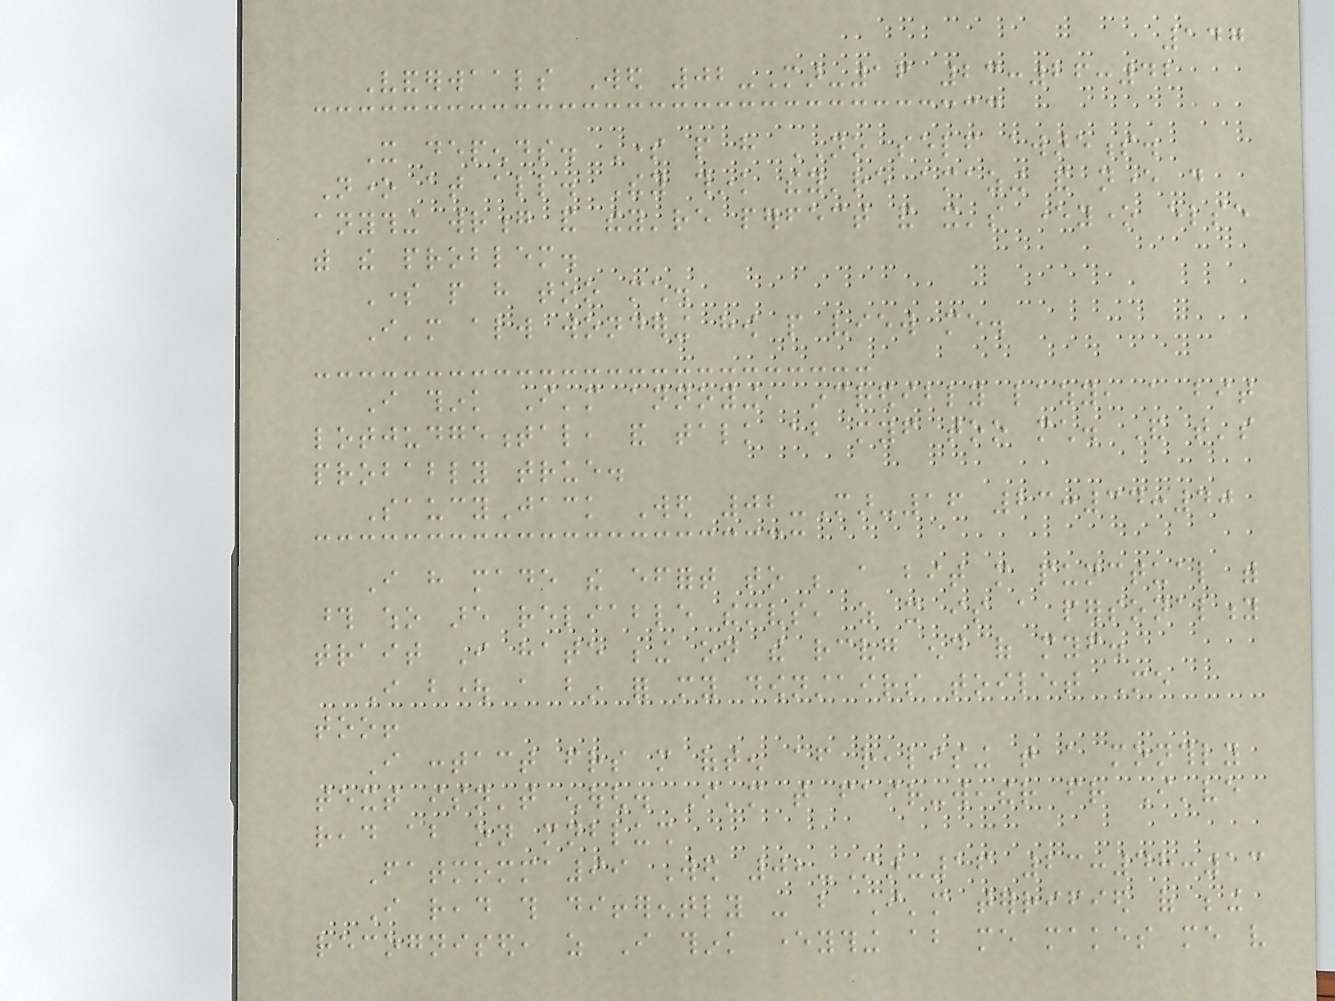147
Vanderwaals Wed 02-Mar-16 23:26:42
It depends. Some people have NO self awareness.
None at all. They think they're amazing and never do
anything wrong and they're perfect and it's everyone else
with the problem.
Some people have too much.
I'm always wondering how people view me.
I think I'm annoying, incredibly lazy, a bit
lotjudgemental, and talk about myself too much. And that's
probably true.
SaucyJack Wed 02-Mar-16 23:34:40
I have made the effort to be a bit more punctual with
those who are reliable themselves, as it is a personality
trait I hate being on the receiving end of myself.
I bought a bin for my downstairs toilet Me
too!
I contact friends more often after realising that a monthly
text isn't enough. I'm that fair-weather friend I've
read about on mnblush
Fatmomma99 Wed 02-Mar-16 23:48:13
I read this differently - but I'm terrified of being
recognised, as I think everything about me makes me very
